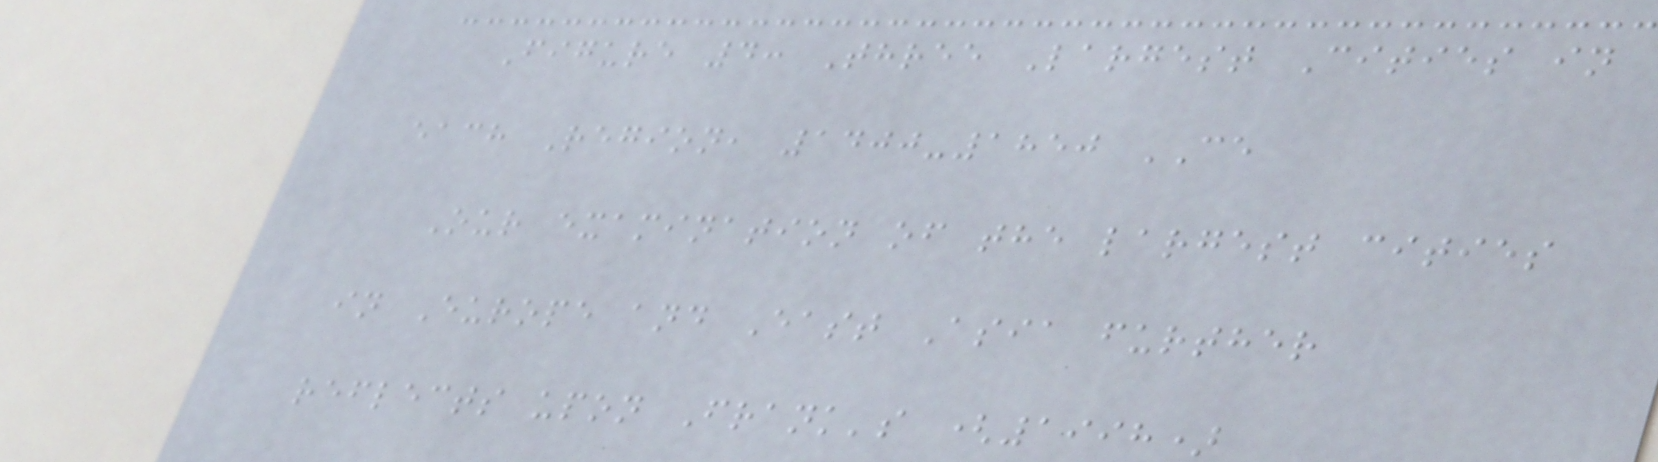Figure 4: Three Largest Cities in
each Region, 1400-1850 CE
Our examination of the largest cities
in Europe and East Asia further
reflects upon Frank's (1998)
